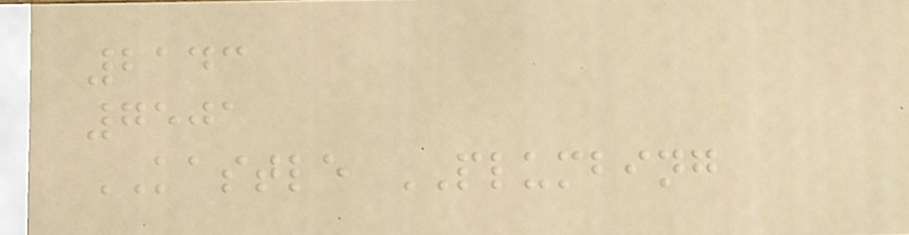2143
7501
KASTLE PLUMBING
